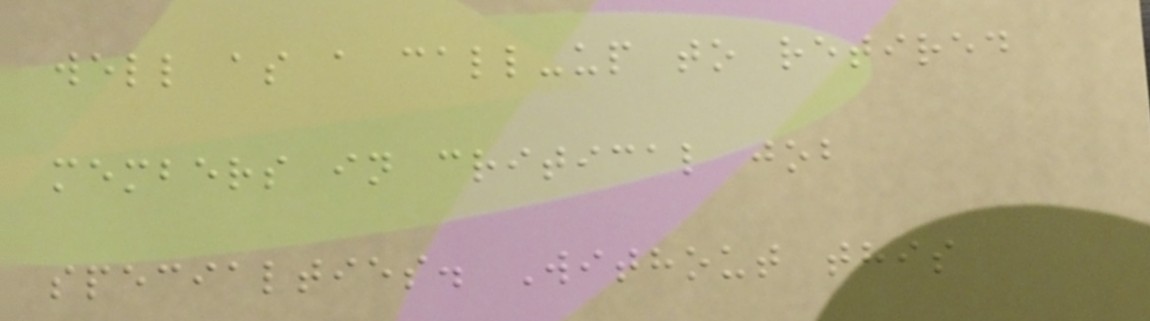well as a call-up to retired
members in critical job
specialties. Without this
